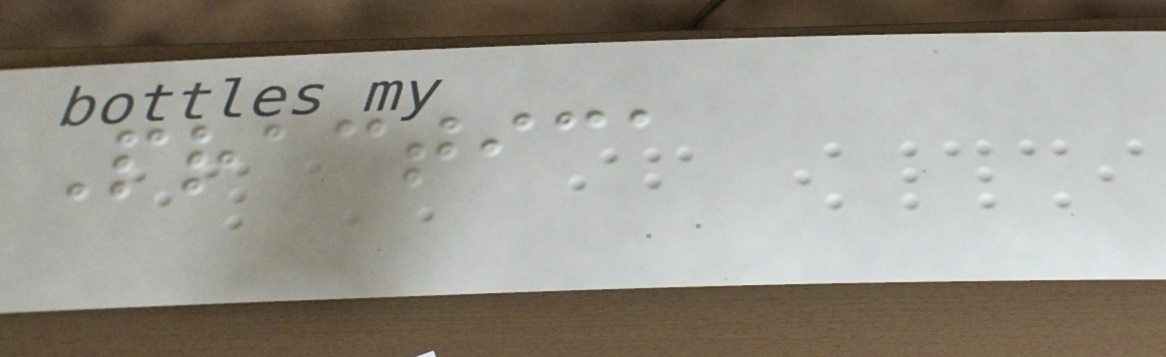Practica
